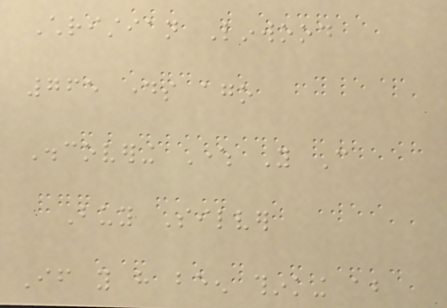Christian Linwood
765 days ago
Discovering Where You Can
Buy Silver
If you have been thinking about
